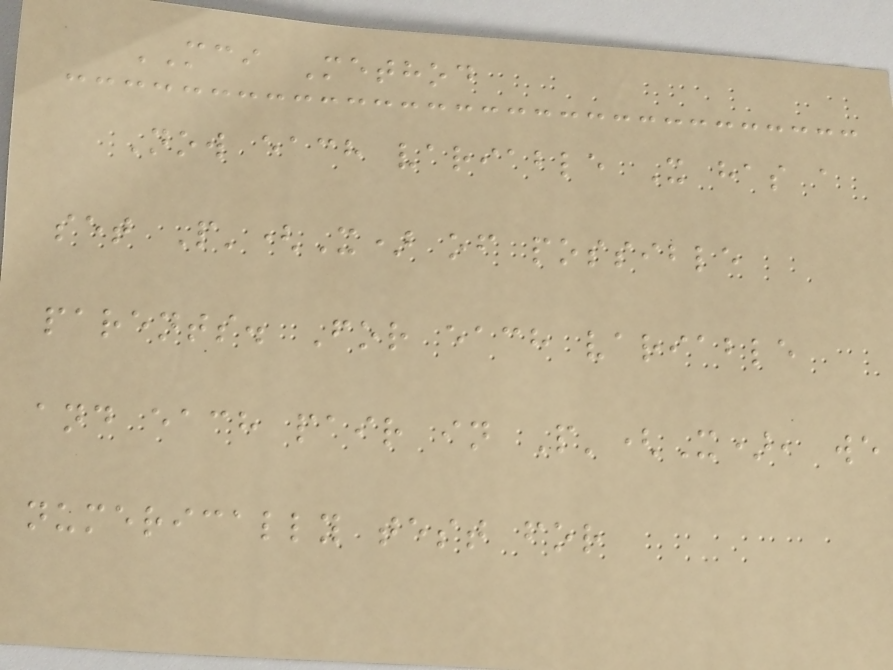MCI Method
Now each variable X has a
set P'(X) of possible
parents. For each variable
and each pair in P'(X), we
numerically test for
